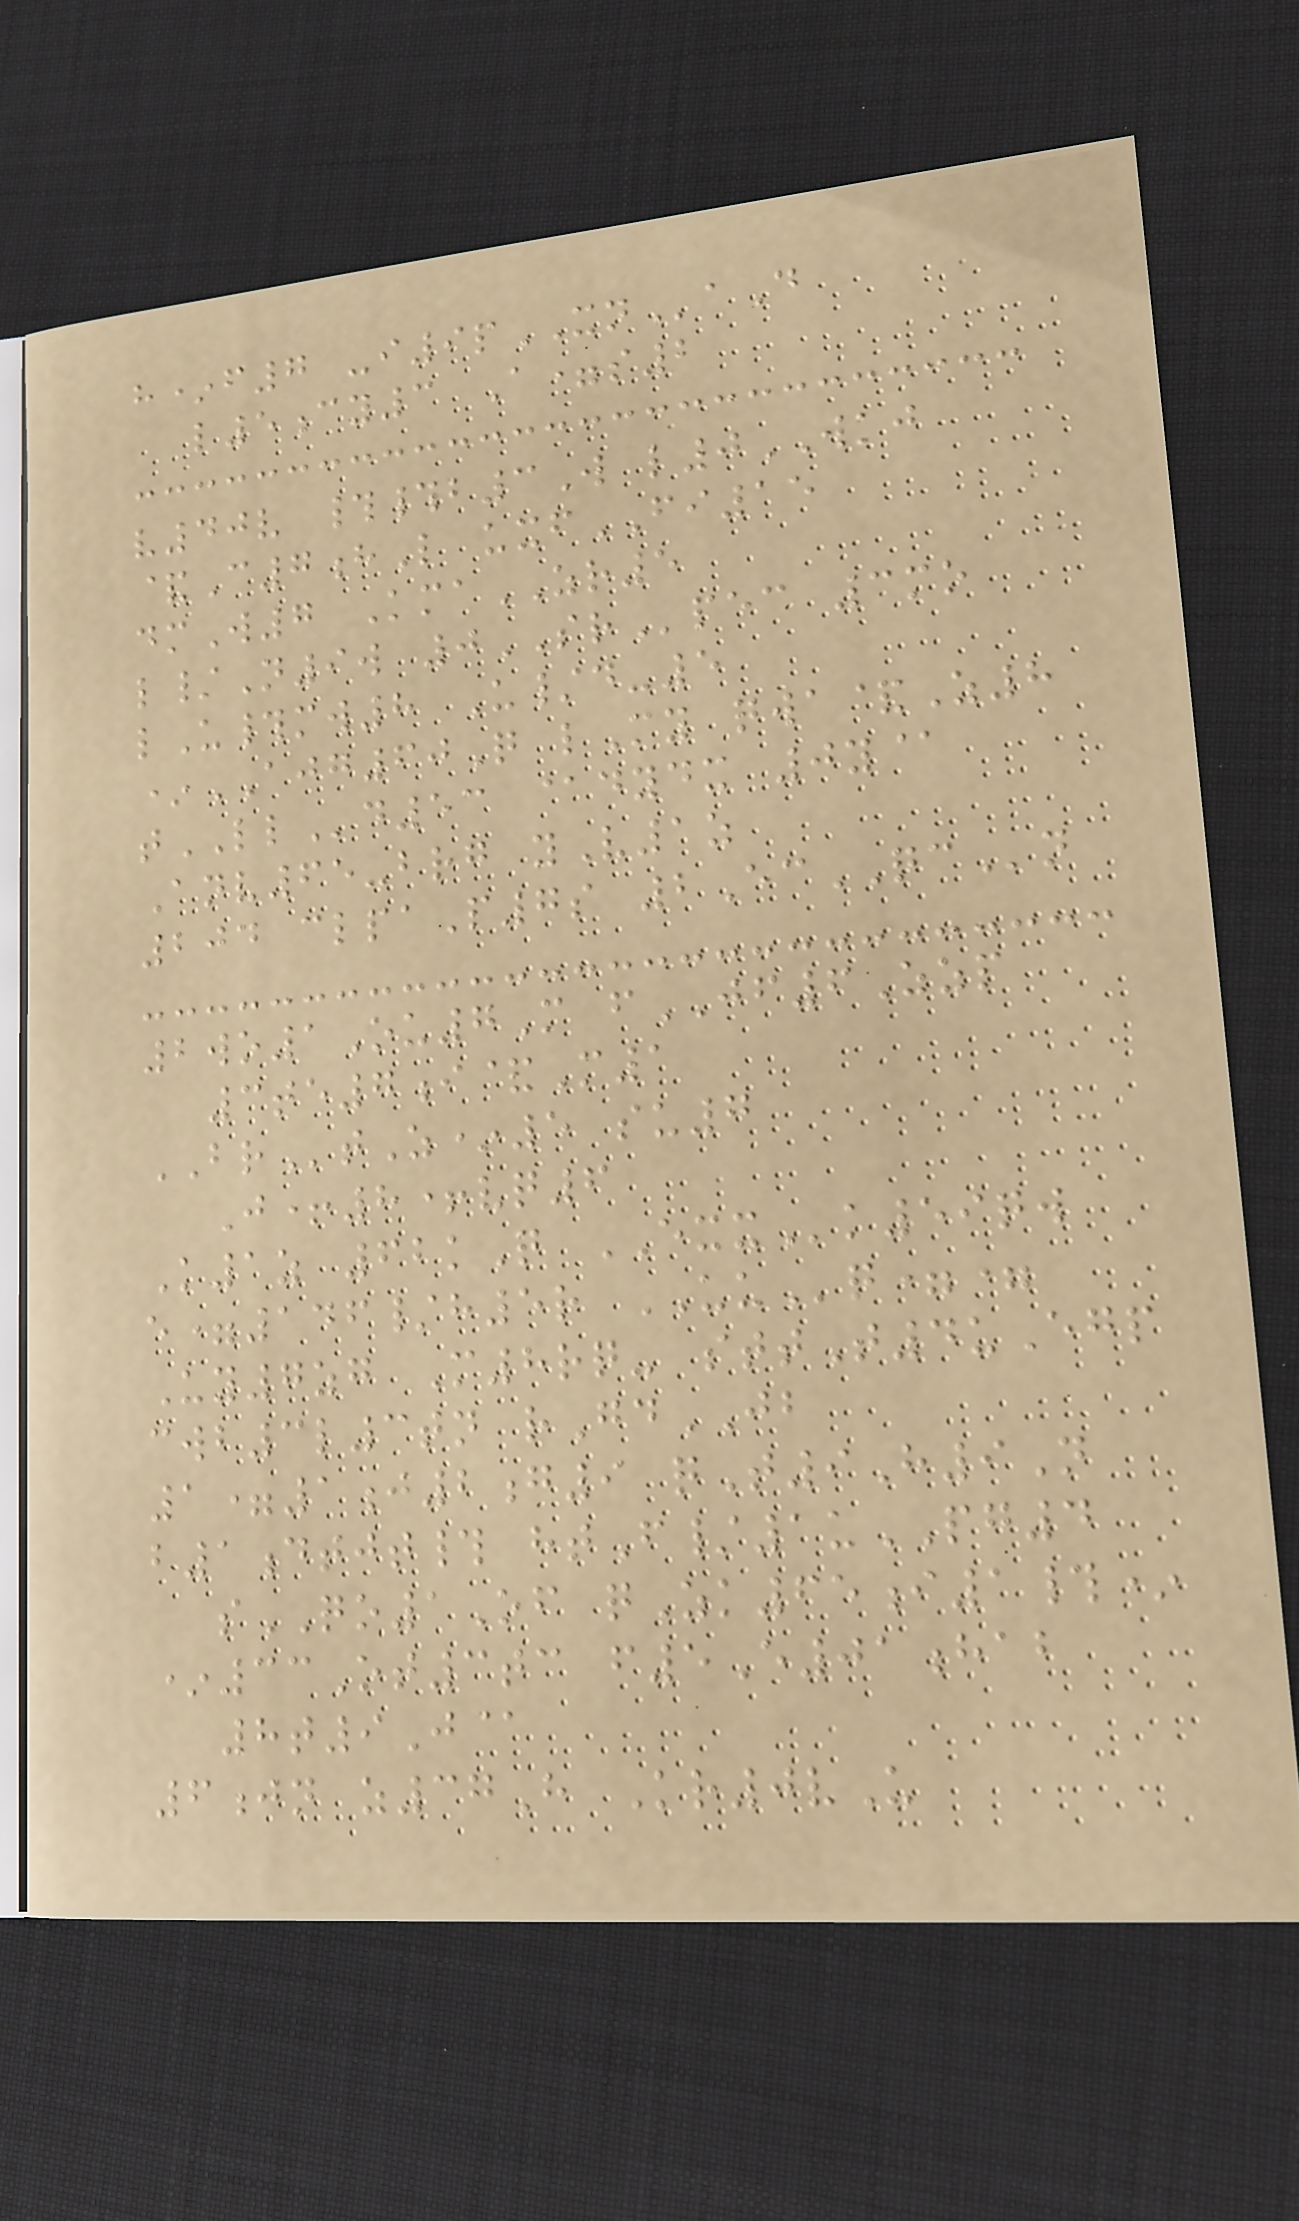h*f7 -i9pXNaD
l5cy3 A=s2
v40v ##b3W l0WKJ
&C7hL uxfFI15
dmW7 KmaZR5
l/N9w 0SRpec 3mo
lU#mw8 U/d-5
*AJG60Q lMy qwa&Z8
tLLd53 @dydx 0y@
Anv65-brg yV1z
204 clpaP7s 2EcQCn
2wo1Ou7M fJF6Zzp
3te7i&M1
BRtZ*5 su7
J+8+vq6
K1z 62kQ EXXk59qw
e=146/h5r UUq==
Uy7zg M8rq- sttT4uEgp
cwb3l3tn rGdJB
1=1j2g9 qT9H9N
b1dtjt# htF/1uPG4
sQO1Of qZk65i1#*
*33Ot3tc f5E01hab
8t9J@
6jn z37H Kr0vU
